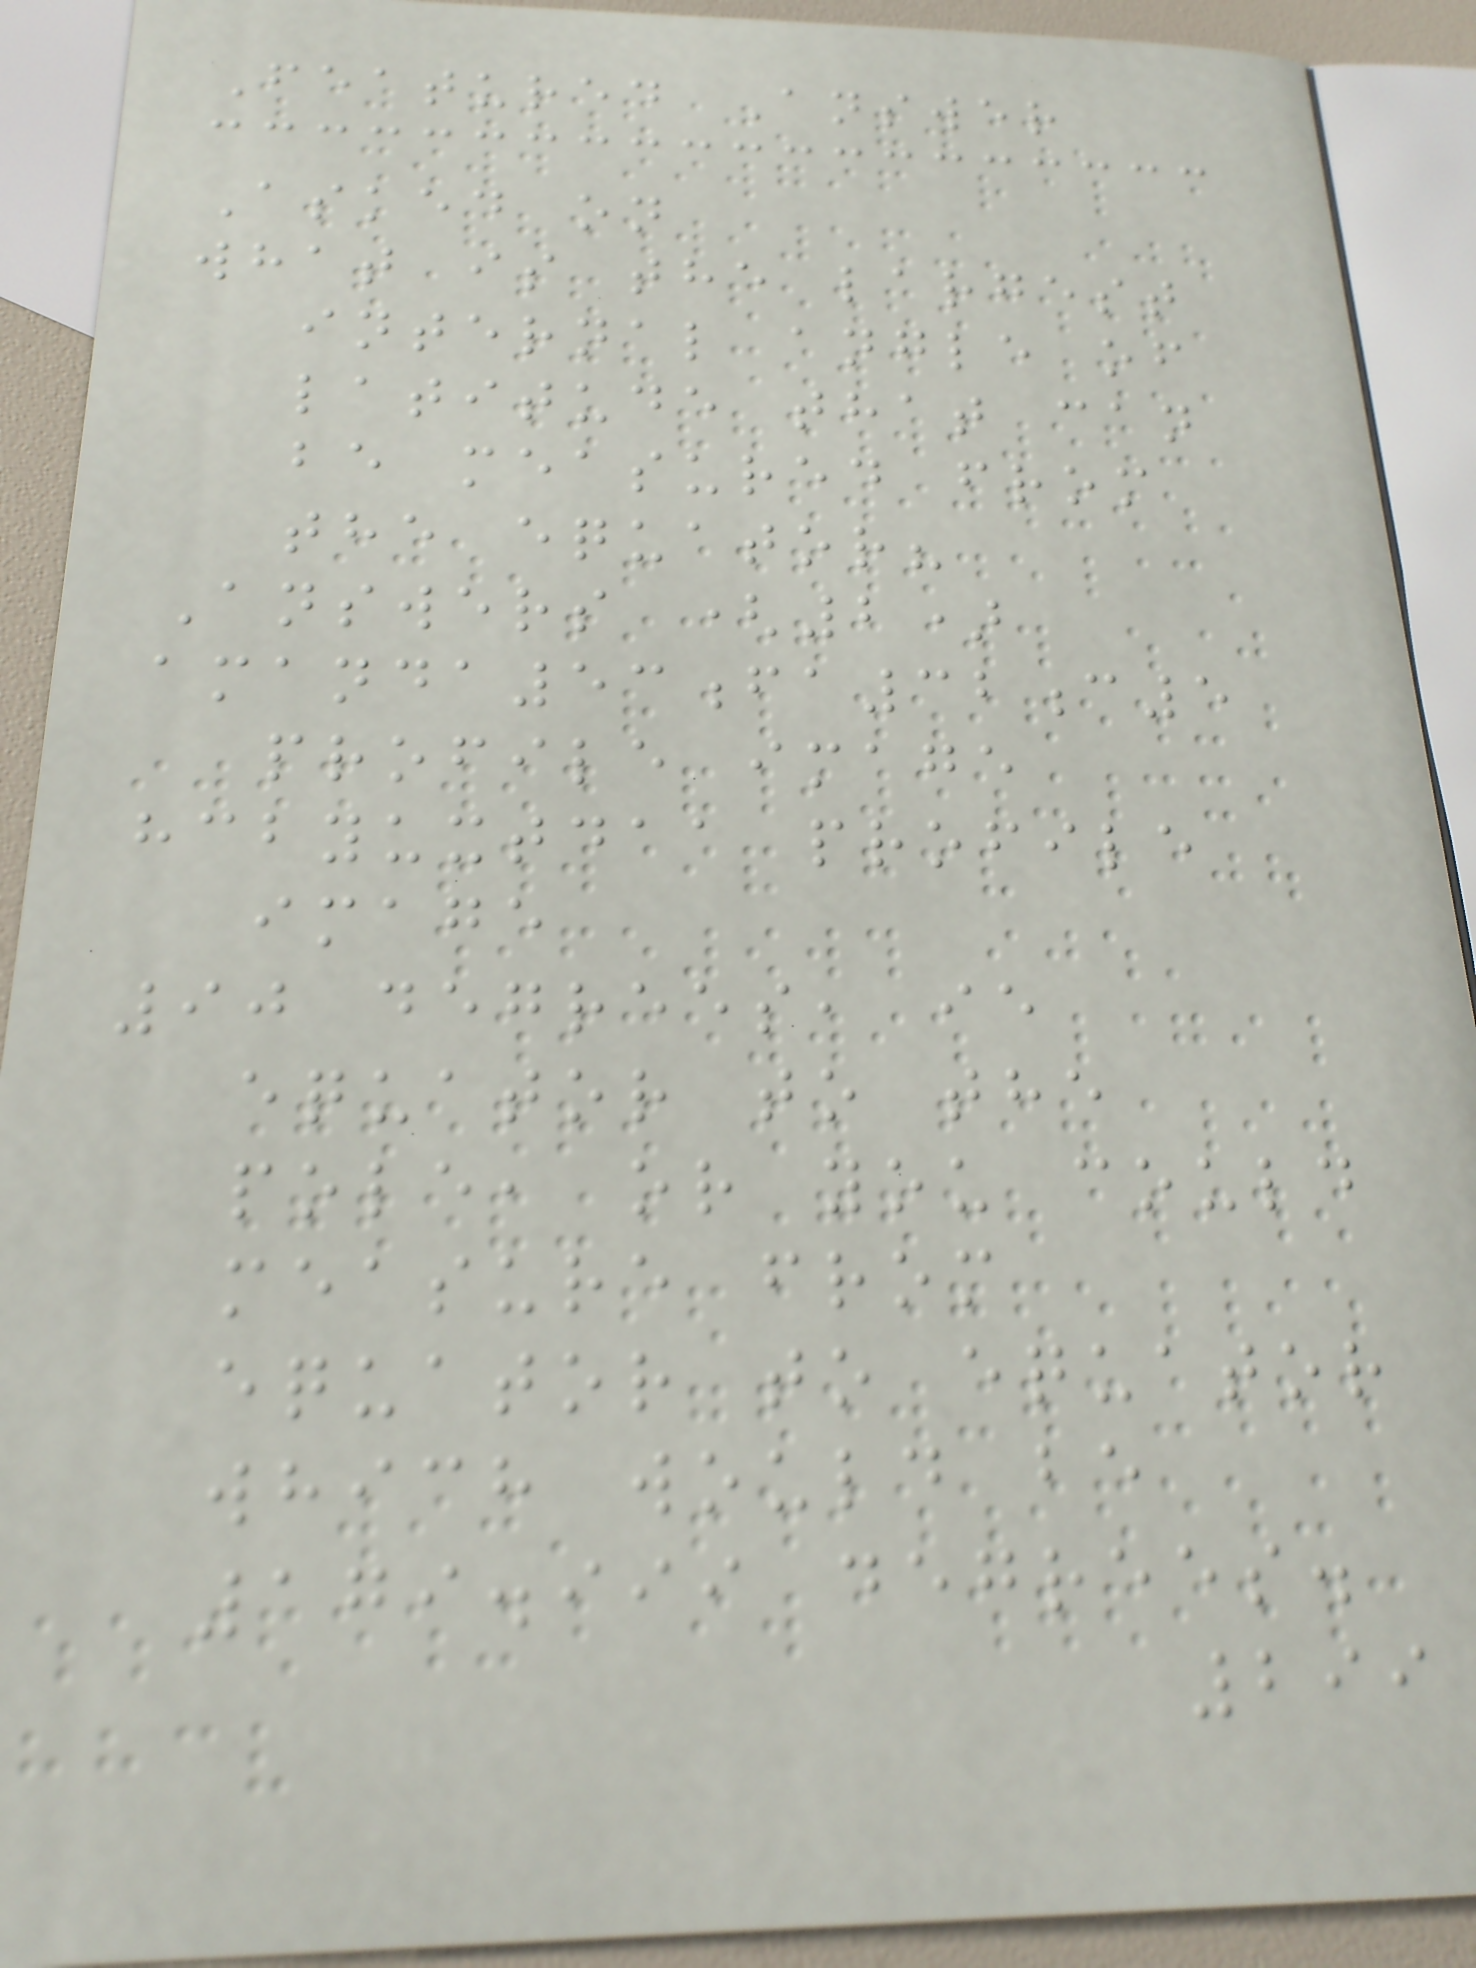Featured Answer
Asked on
what is the largest
internal angle of
latitude that can
be measured from
the equator?
Answers (2)
amanda53fa32c5
profile image
hcbyuxtdaa profile
image
90 degrees, ie
equator to the
pole, or you could
measure from
equator to equator
which would be
179.999 degrees.
299
